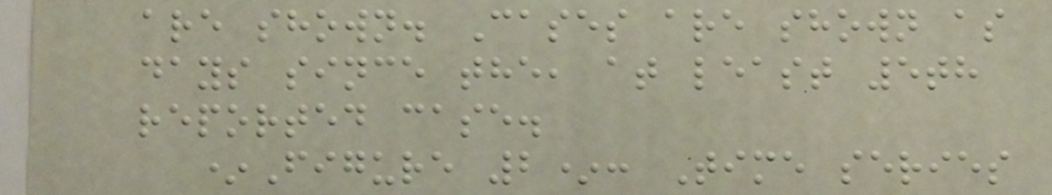are shown. Cases are shown as
days since the, at least 5th
reported case.
*Figure 2*: Time series
